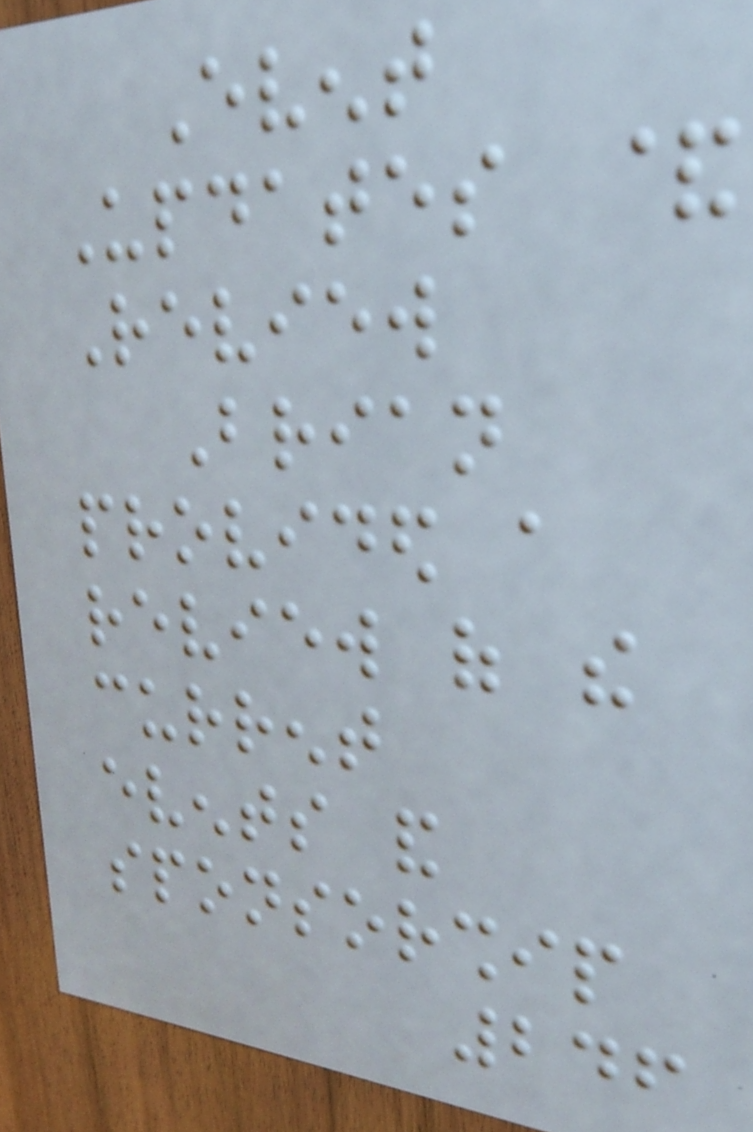Event
Updates &
Review
Brian
provided a
review of the
current
events and
sponsorship
246
